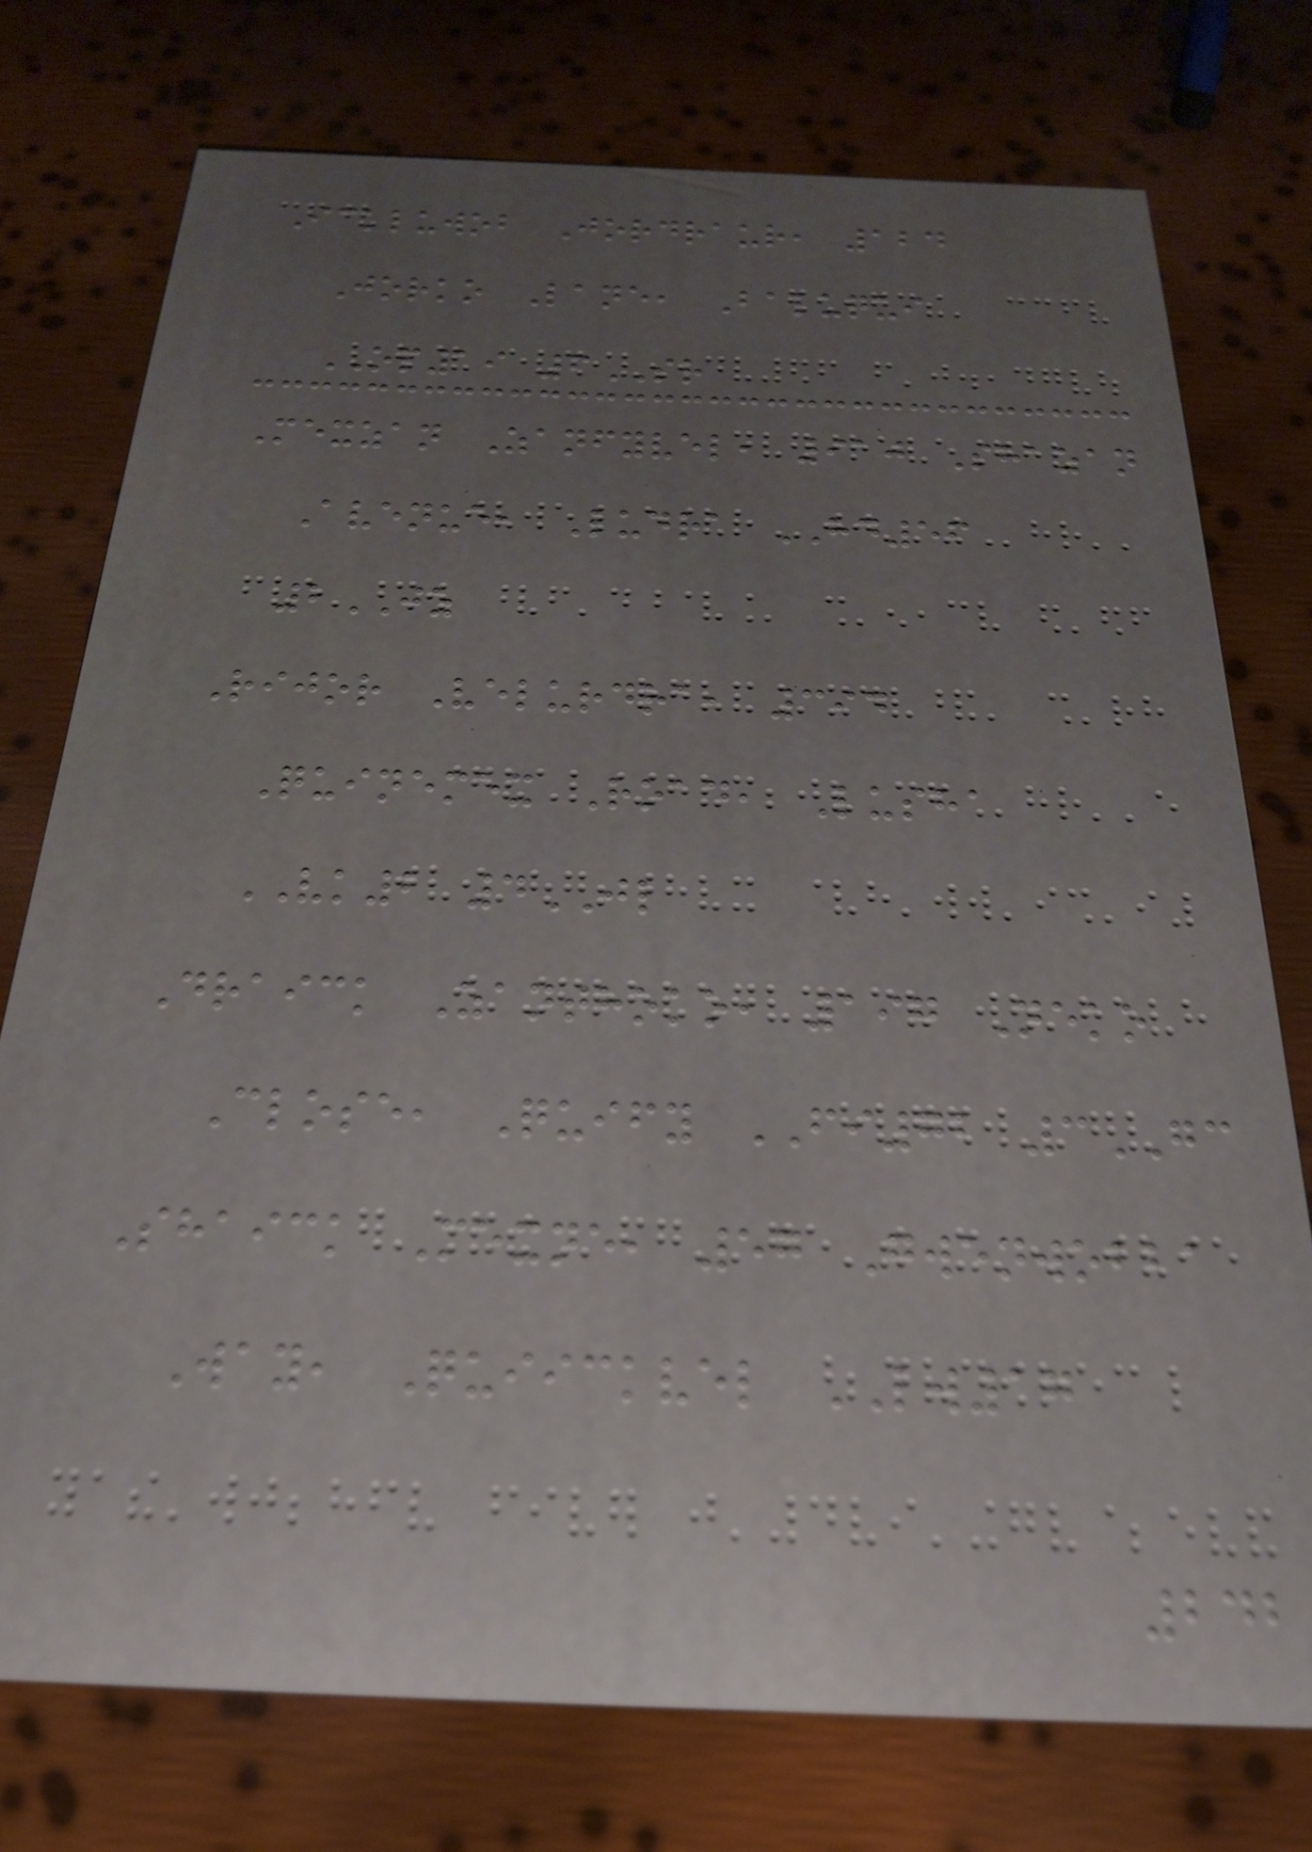Ickluwob Jordraur, 124
Jorko Lane, Baluqui
OP19 6SR
Mexzan Zanfyvel, 910 Shazan
Avenue, Ludra HD56
2JZ
Rijor Velurdra, 394
Quinemex Road, Lusha
VK2 4JL
Draick Zanthoko, 197 Neko
Close, Quify FI72 3GC
Shaick Mexne, 57 Gwenwobba
Way, Quiickvel LW17
242
